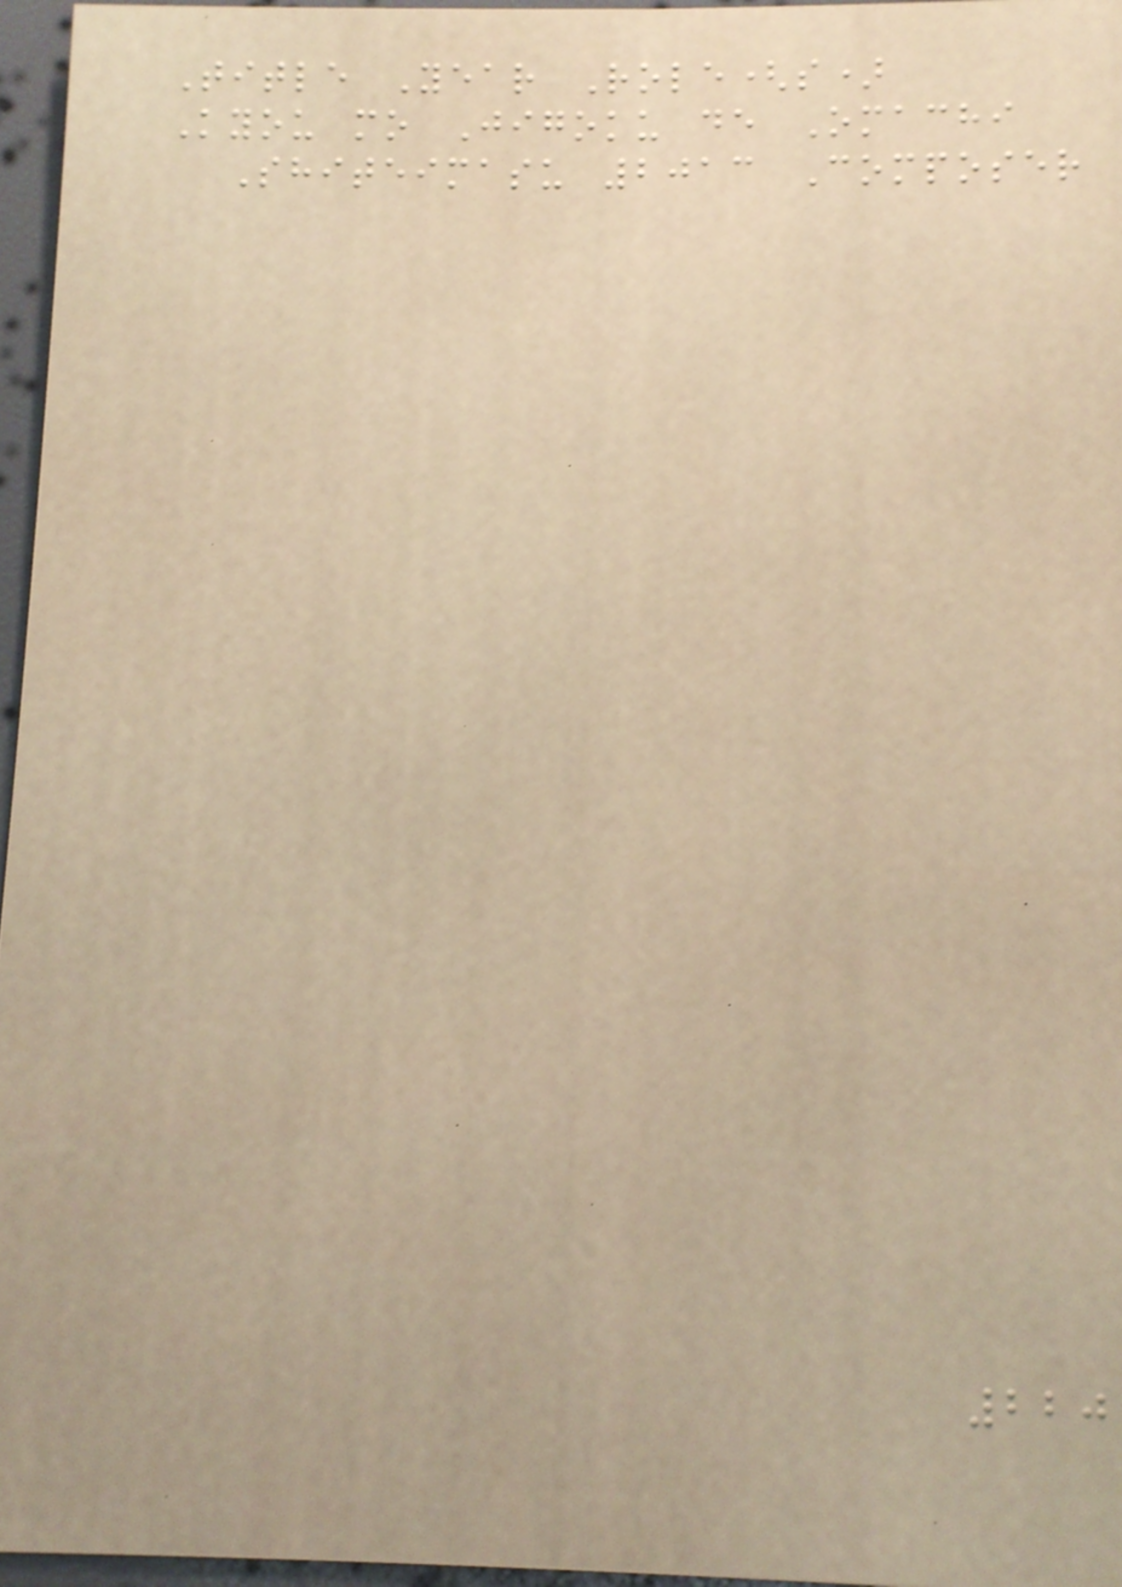Title Year Role(s)
Kyou mo Jigoku de Omachi
Shiteimasu 2013 Composer
220
